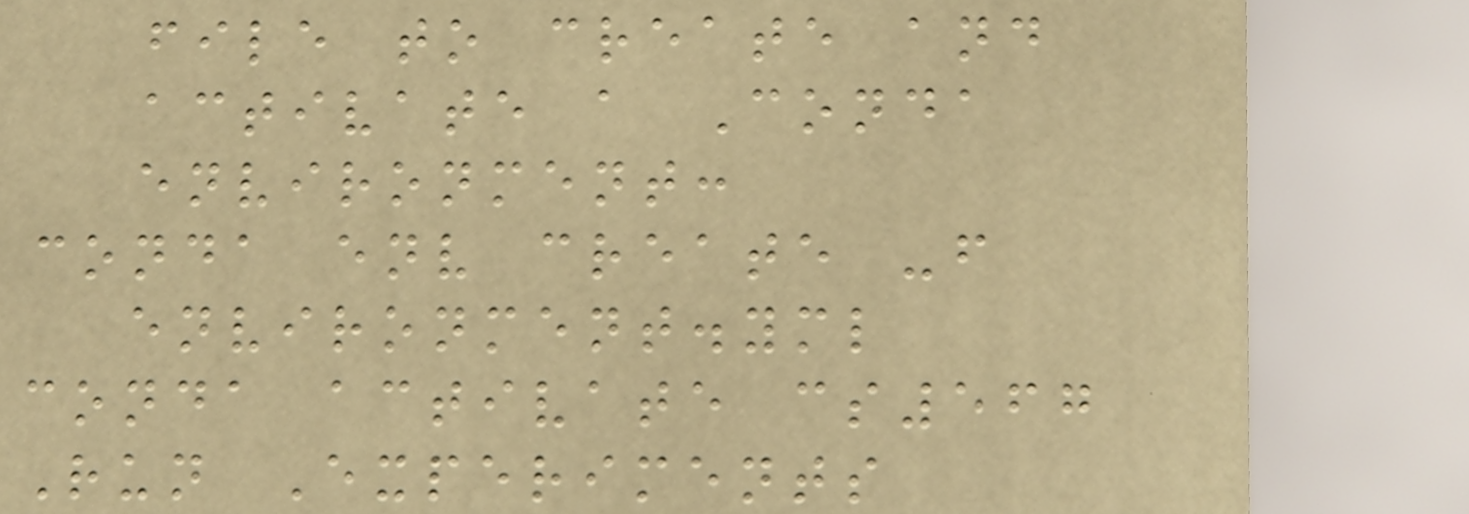file to create and
activate a Conda
environment:
conda env create -f
environment.yml
conda activate cs567
Run Experiments
